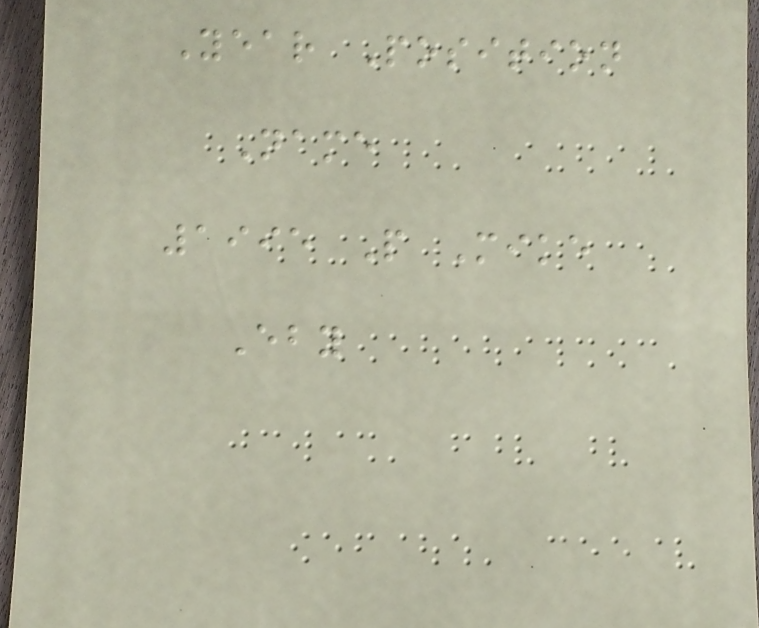Year Position
Name
1995 P Mike
Eby
